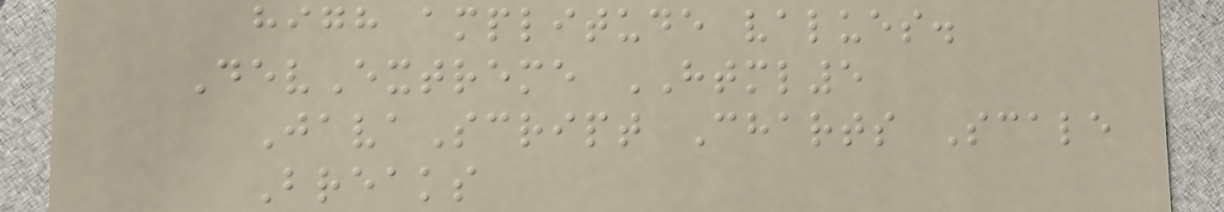high amplitude values.
DevExtreme HTML5
JavaScript Charts Scale
Breaks
